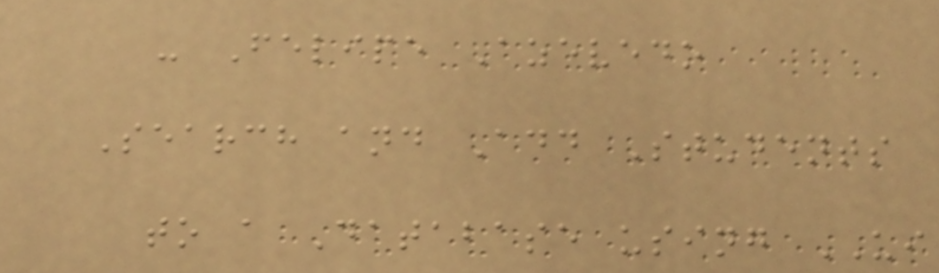- Felipe Azevedo
Search and Add Students
to a Database using UI
